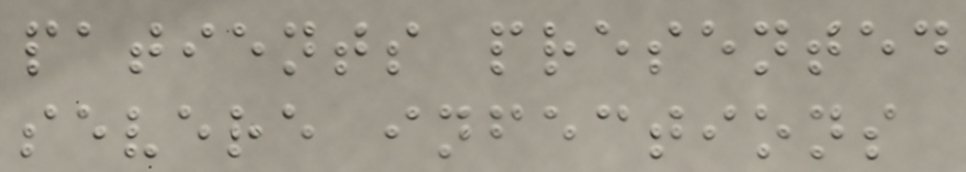patients presented
severe infections
